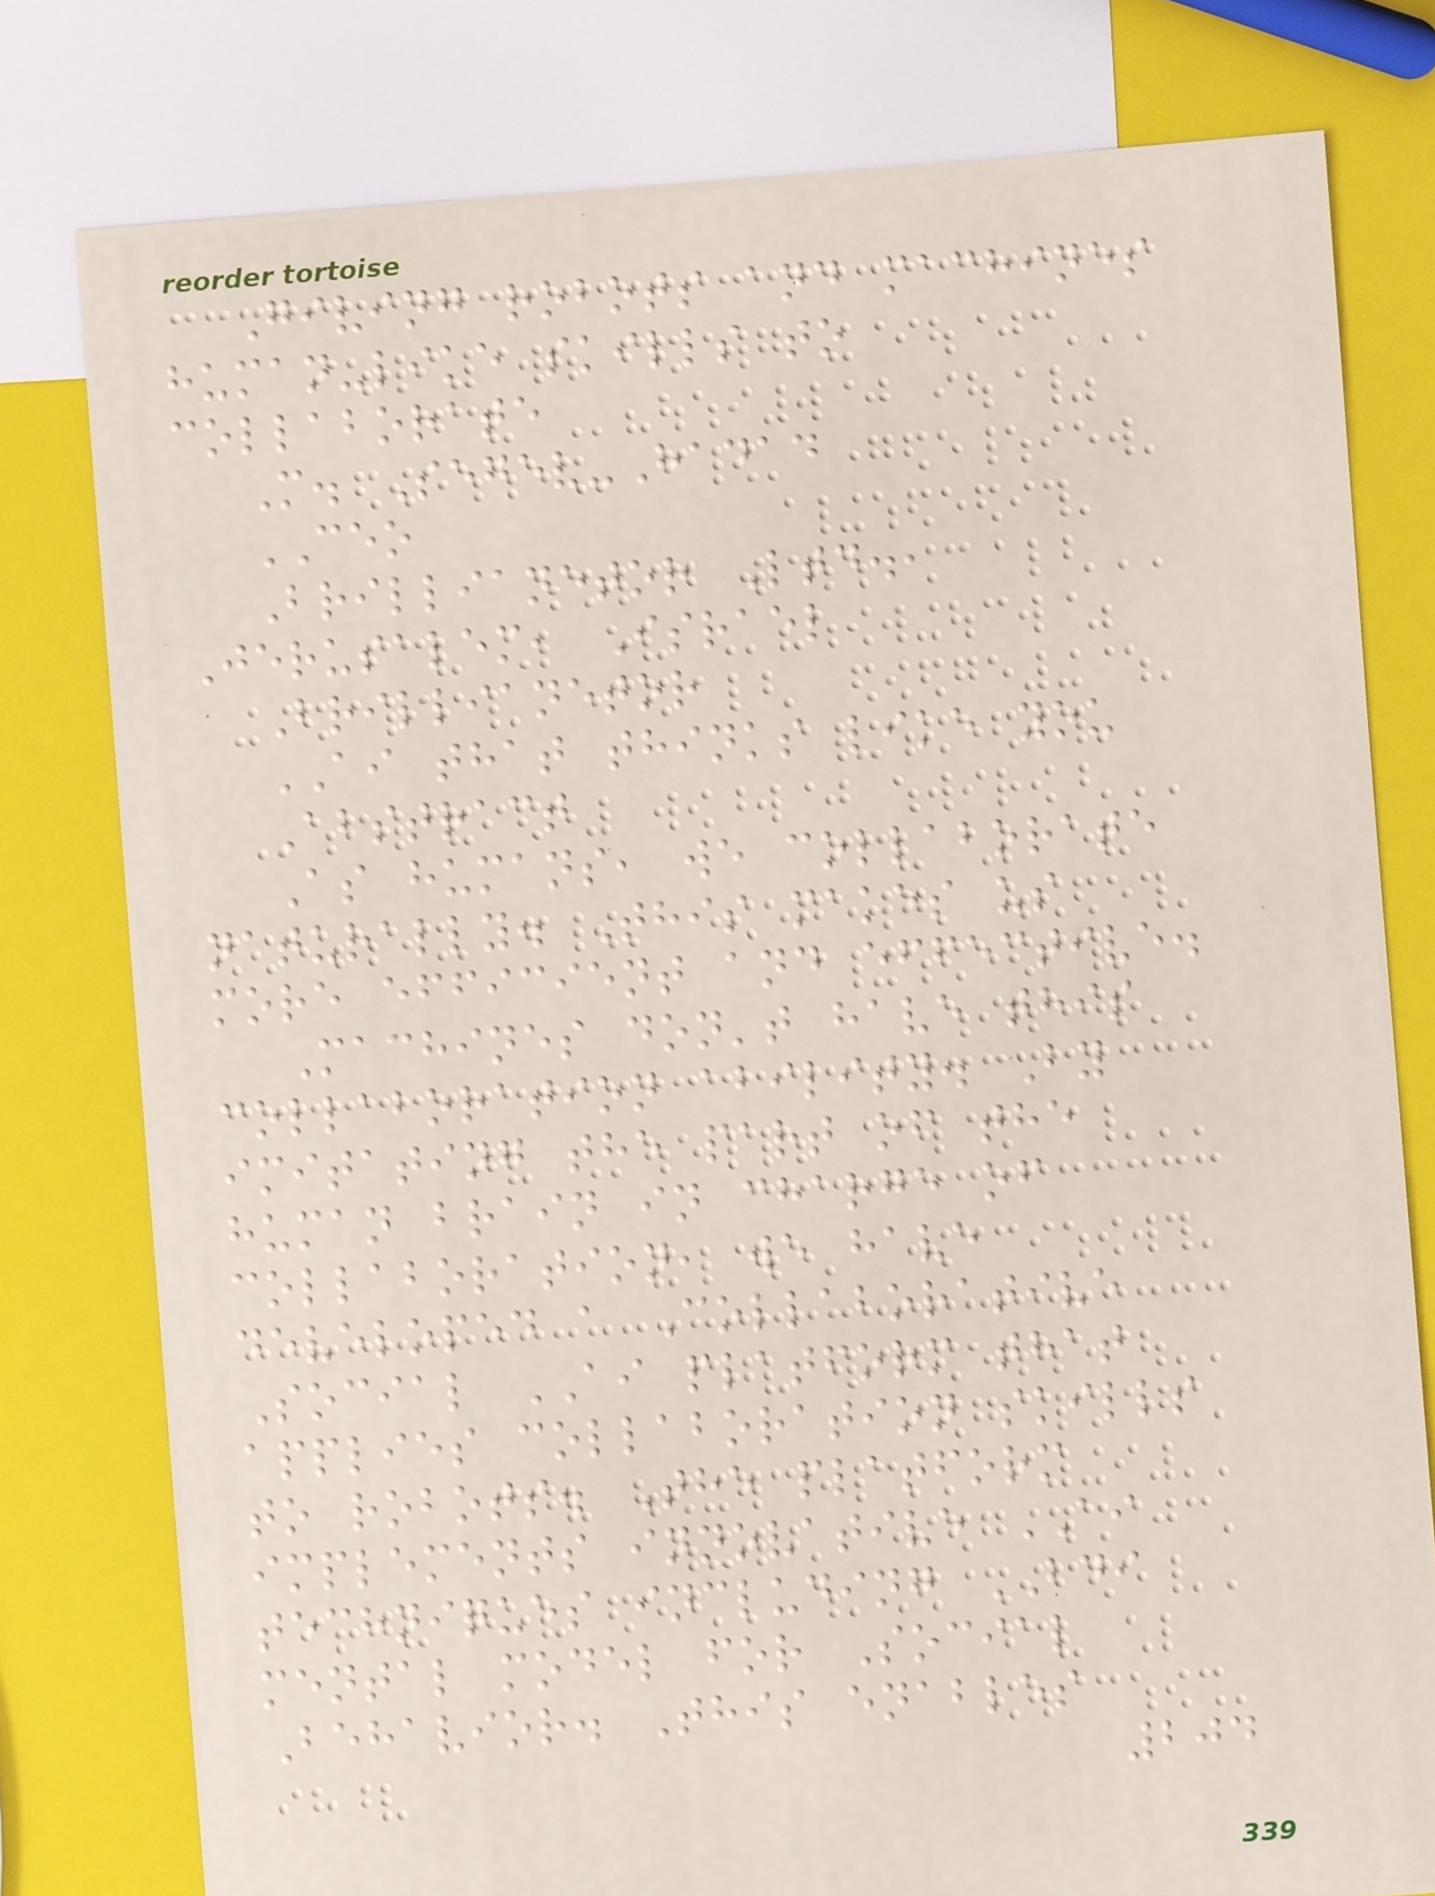Giving robots and machines
human-like skills to
collaborate
M. Segev-Hadad
CEO
Brillianetor Ltd.,
Jerusalem, Israel
Brillianetor
AI that thinks like you
Abstract
As humans, we collaborate
naturally. This makes us
more efficient and effective.
Machines don't have this
collaboration ability. By
imitating the part of the
human brain in charge of
collaboration, we have
developed a Collaborative
Social AI platform that
applies collaboration skills
to robots. The platform
implements innovative AI
techniques including BDI
mental model for Social
Behavior. This enables
204
